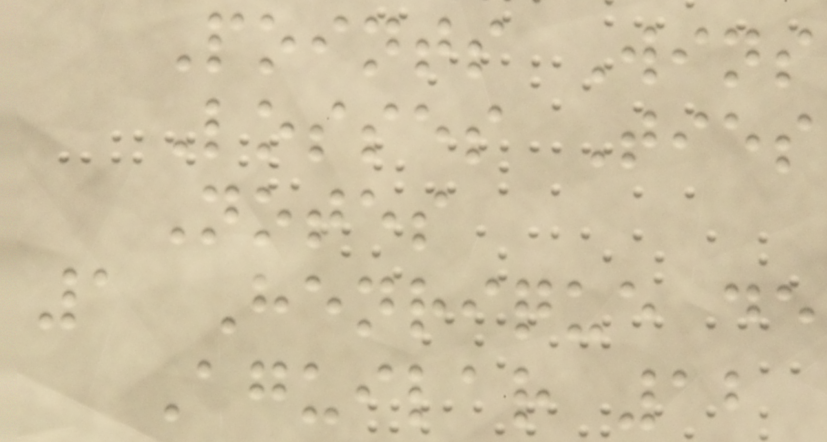Points Wins
Losses Ties
Notes
1 Henrique de
Aguilar 12
